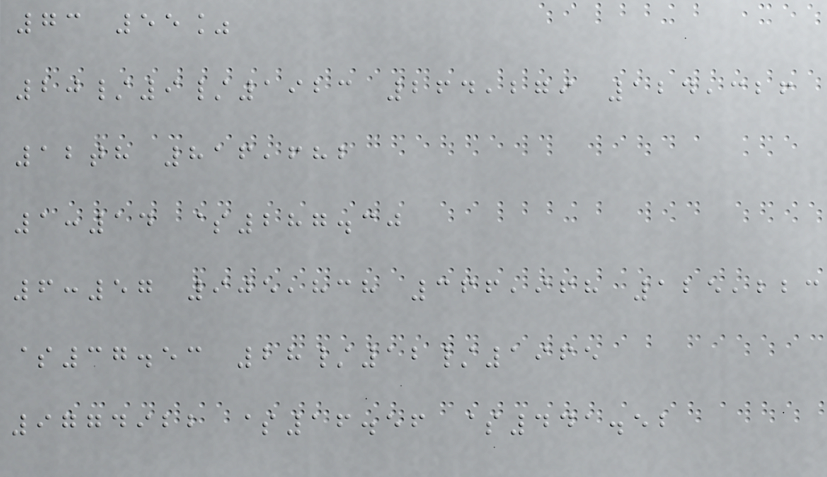73 55%
20/9/1923 264,279 124,326
12th 816,682
1:14 $287.30
6:57 905,838 366,968 125,223
$37.53 28/12/1965
9774922 $16.56 $441.52
